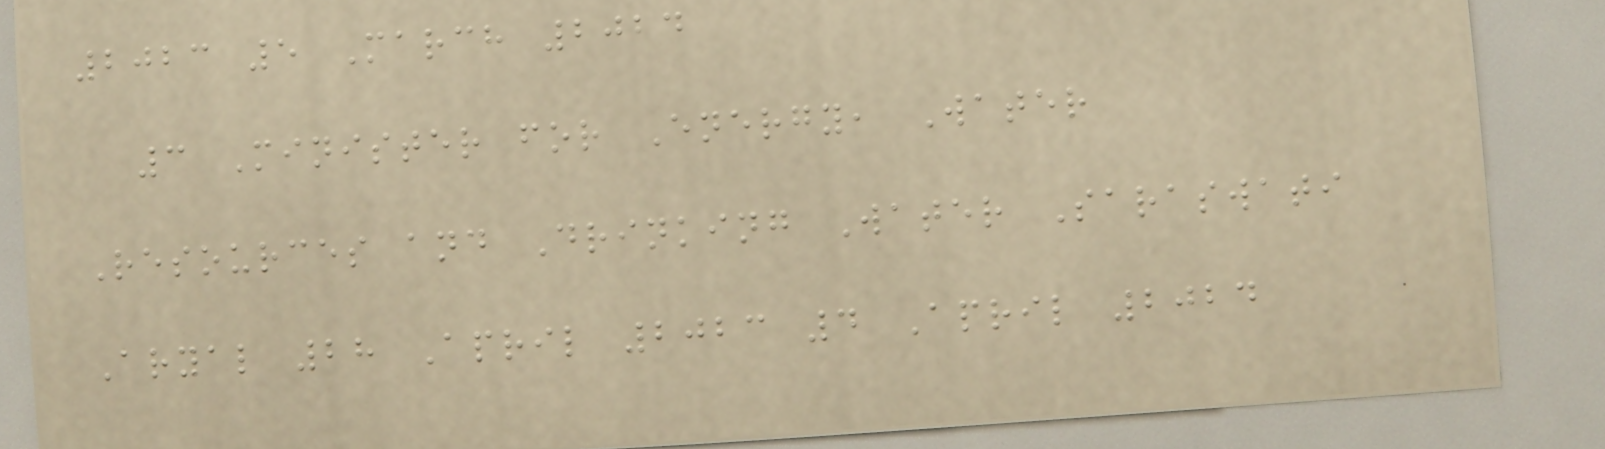2023 5 March 2024
3 Minister for Energy, Water
Resources and Drinking Water Saraswati
Aryal 28 April 2023 4 April 2024
